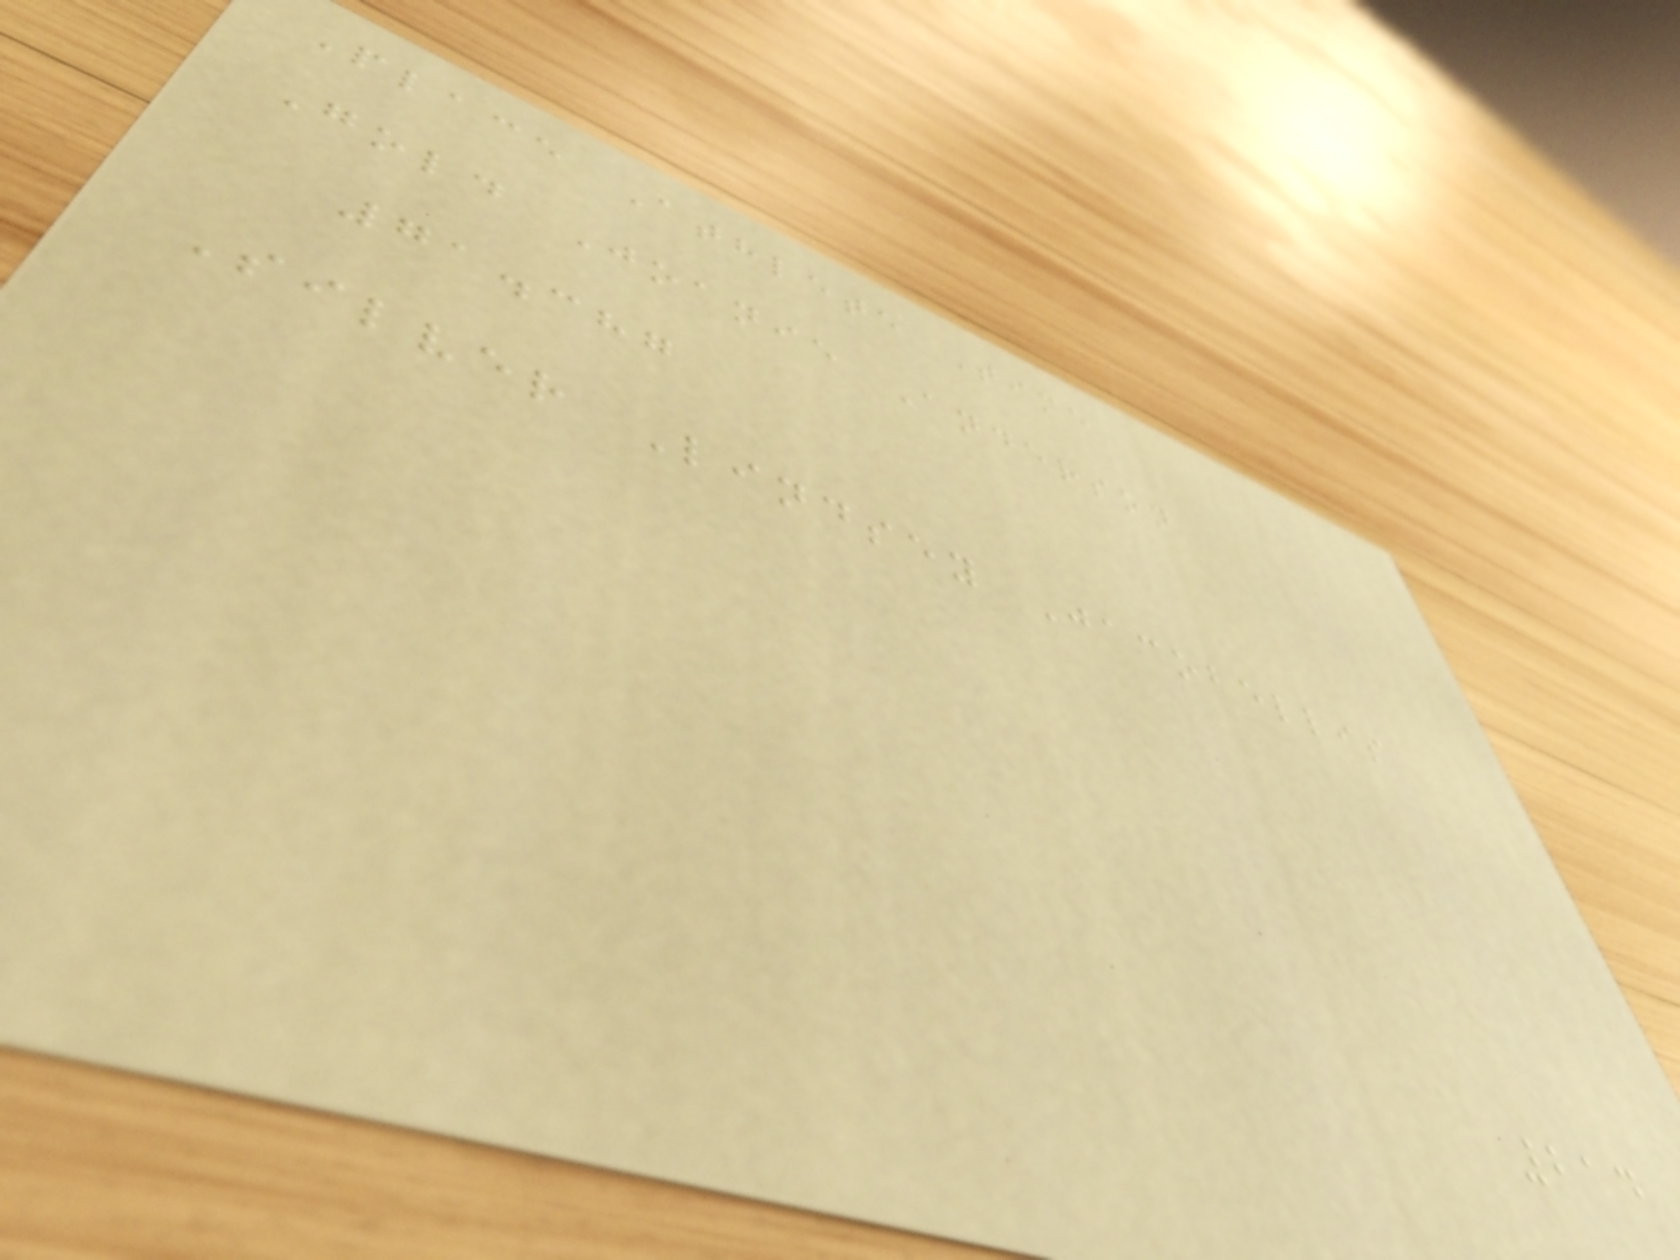Place Athlete Time
Gold Joanie Anderson
71.387
Silver Lindsey Jacobellis
214
